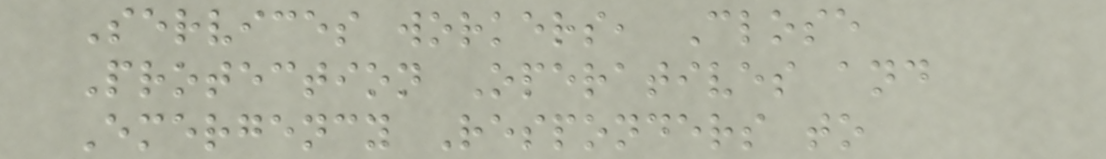Services workers, Close
Protection Operatives and
Emergency Responders to
